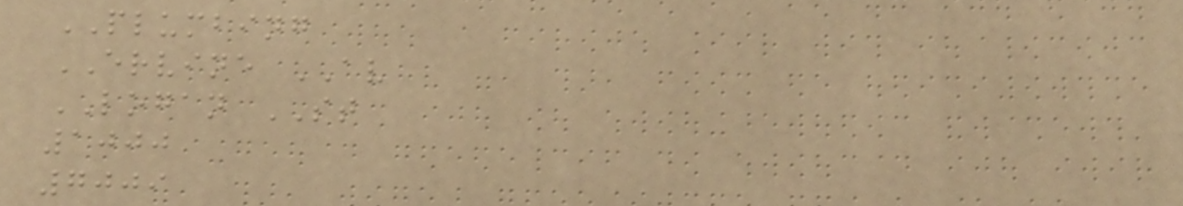PLUMBING
ERVINE AV
LOGAN ST
1000
7009
